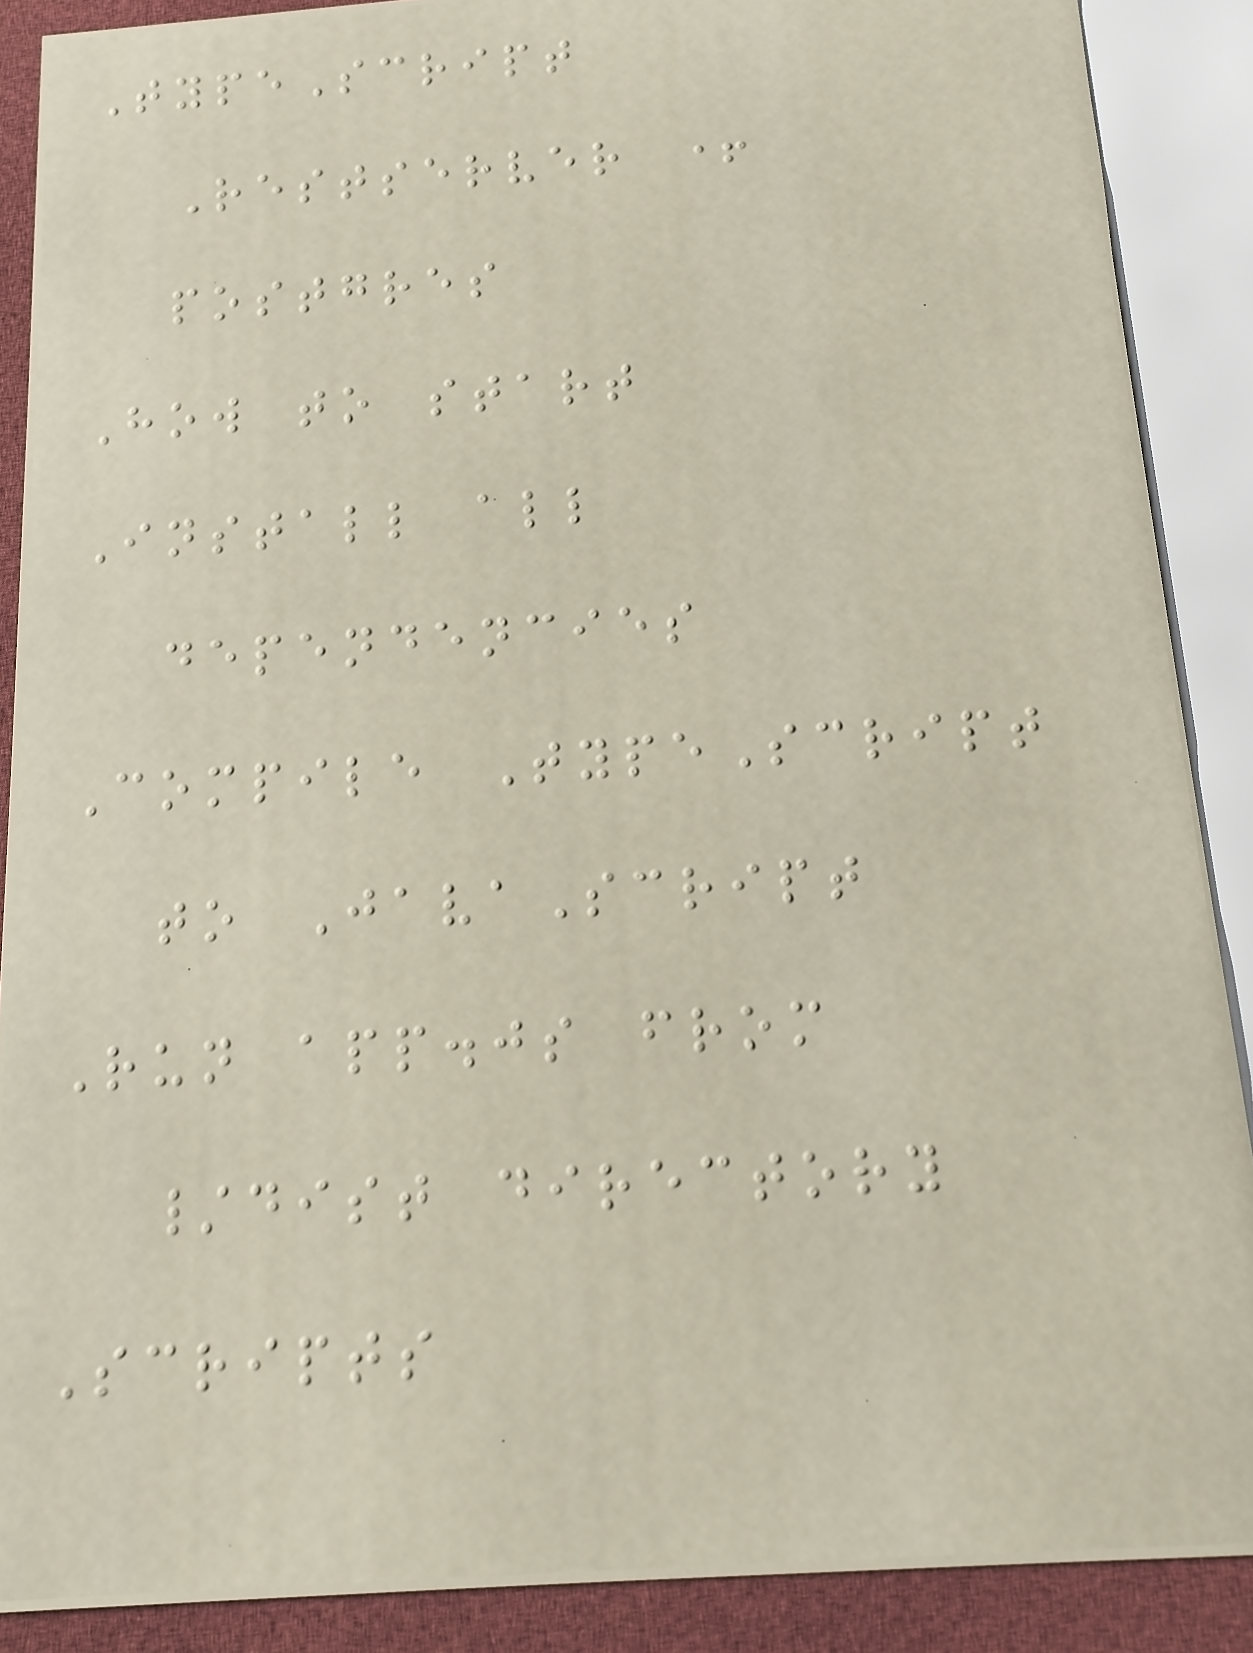TypeScript
Restserver +
postgres
How to start
Install all
dependencies
Compile TypeScript
to JavaScript
Run app.js from
/dist directory
Scripts
